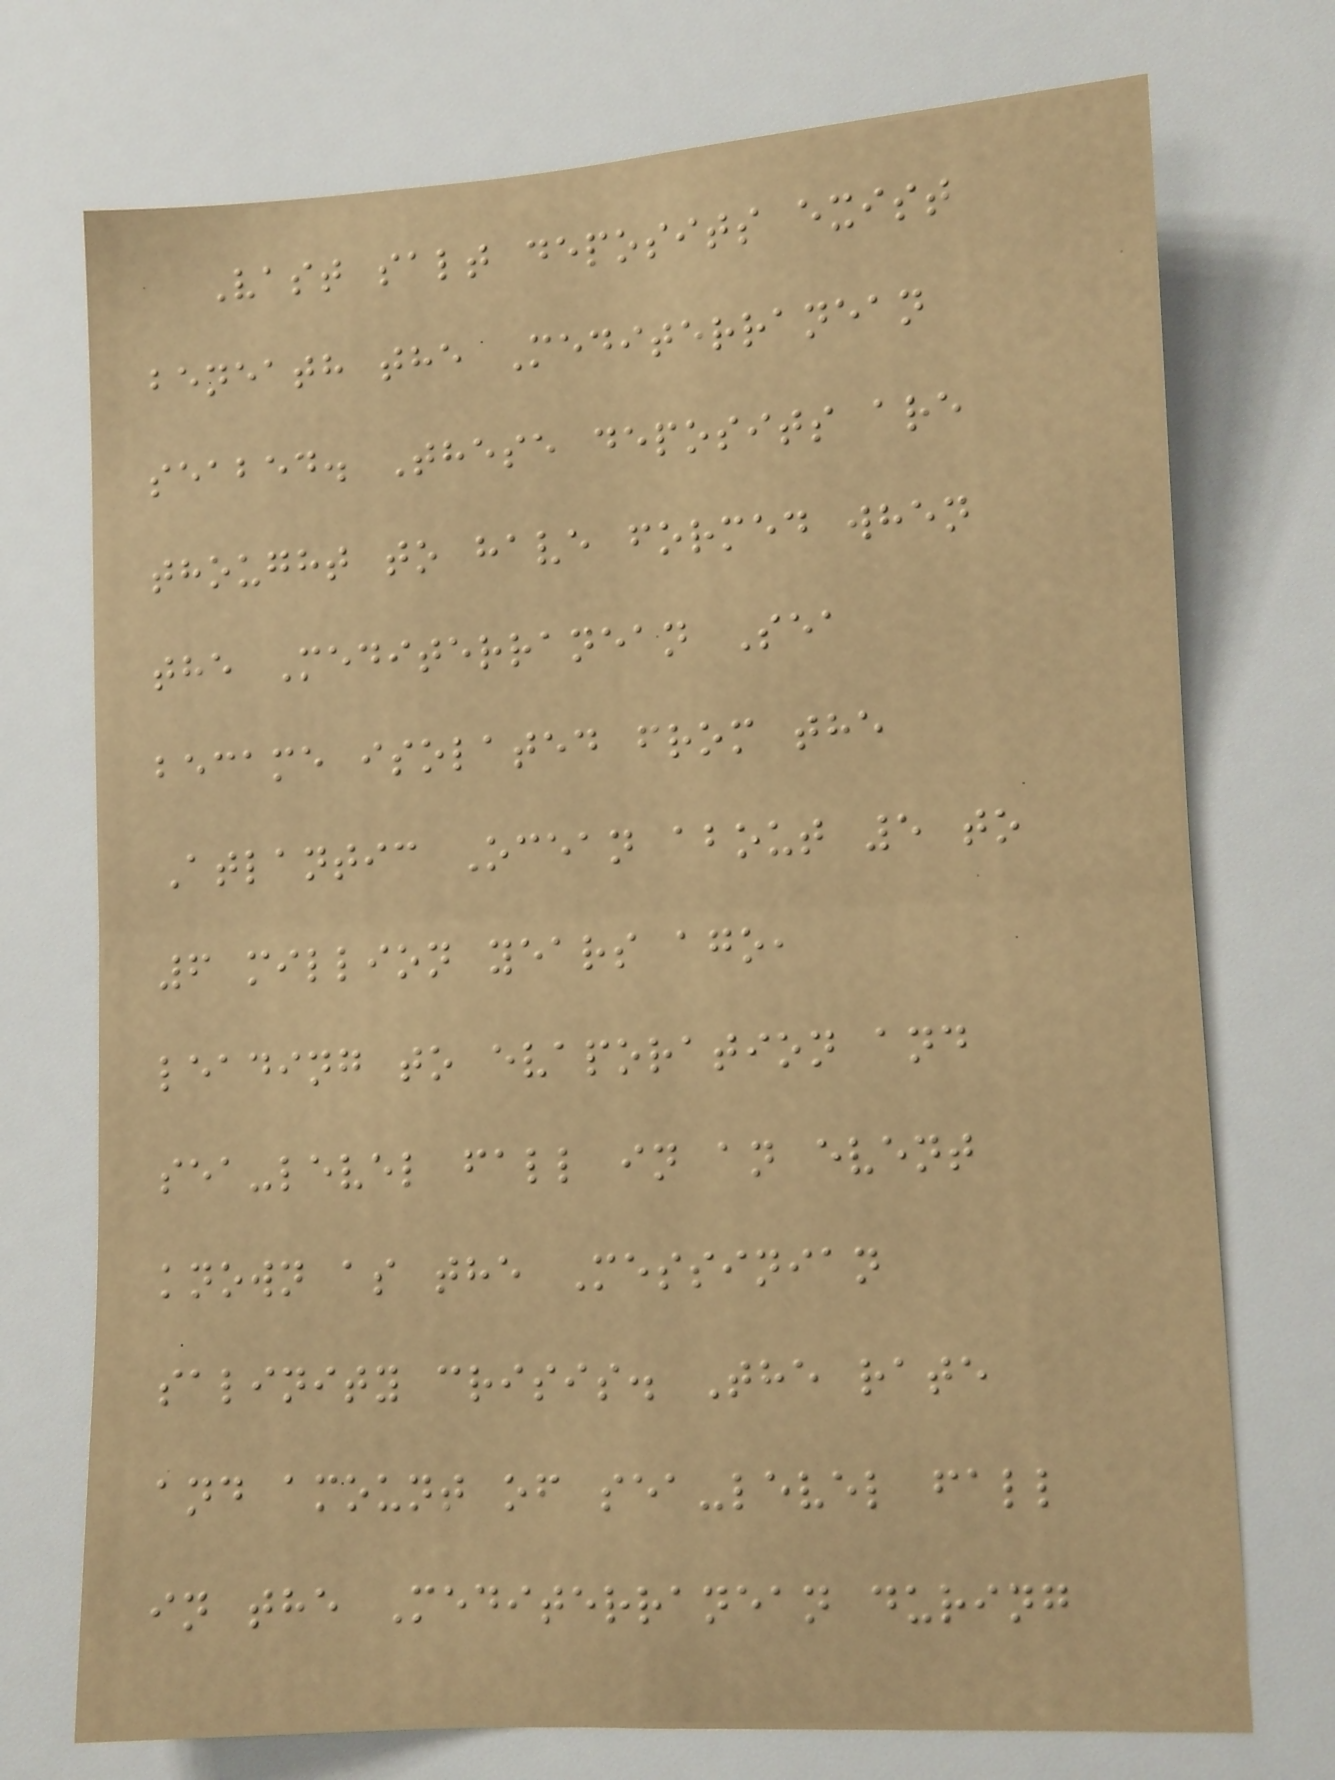Vast salt deposits exist
beneath the Mediterranean
seabed. These deposits are
thought to have formed when
the Mediterranean Sea
became isolated from the
Atlantic Ocean about 5 to
6 million years ago,
leading to evaporation and
sea-level fall in an event
known as the Messinian
salinity crisis. The rate
and amount of sea-level fall
in the Mediterranean during
